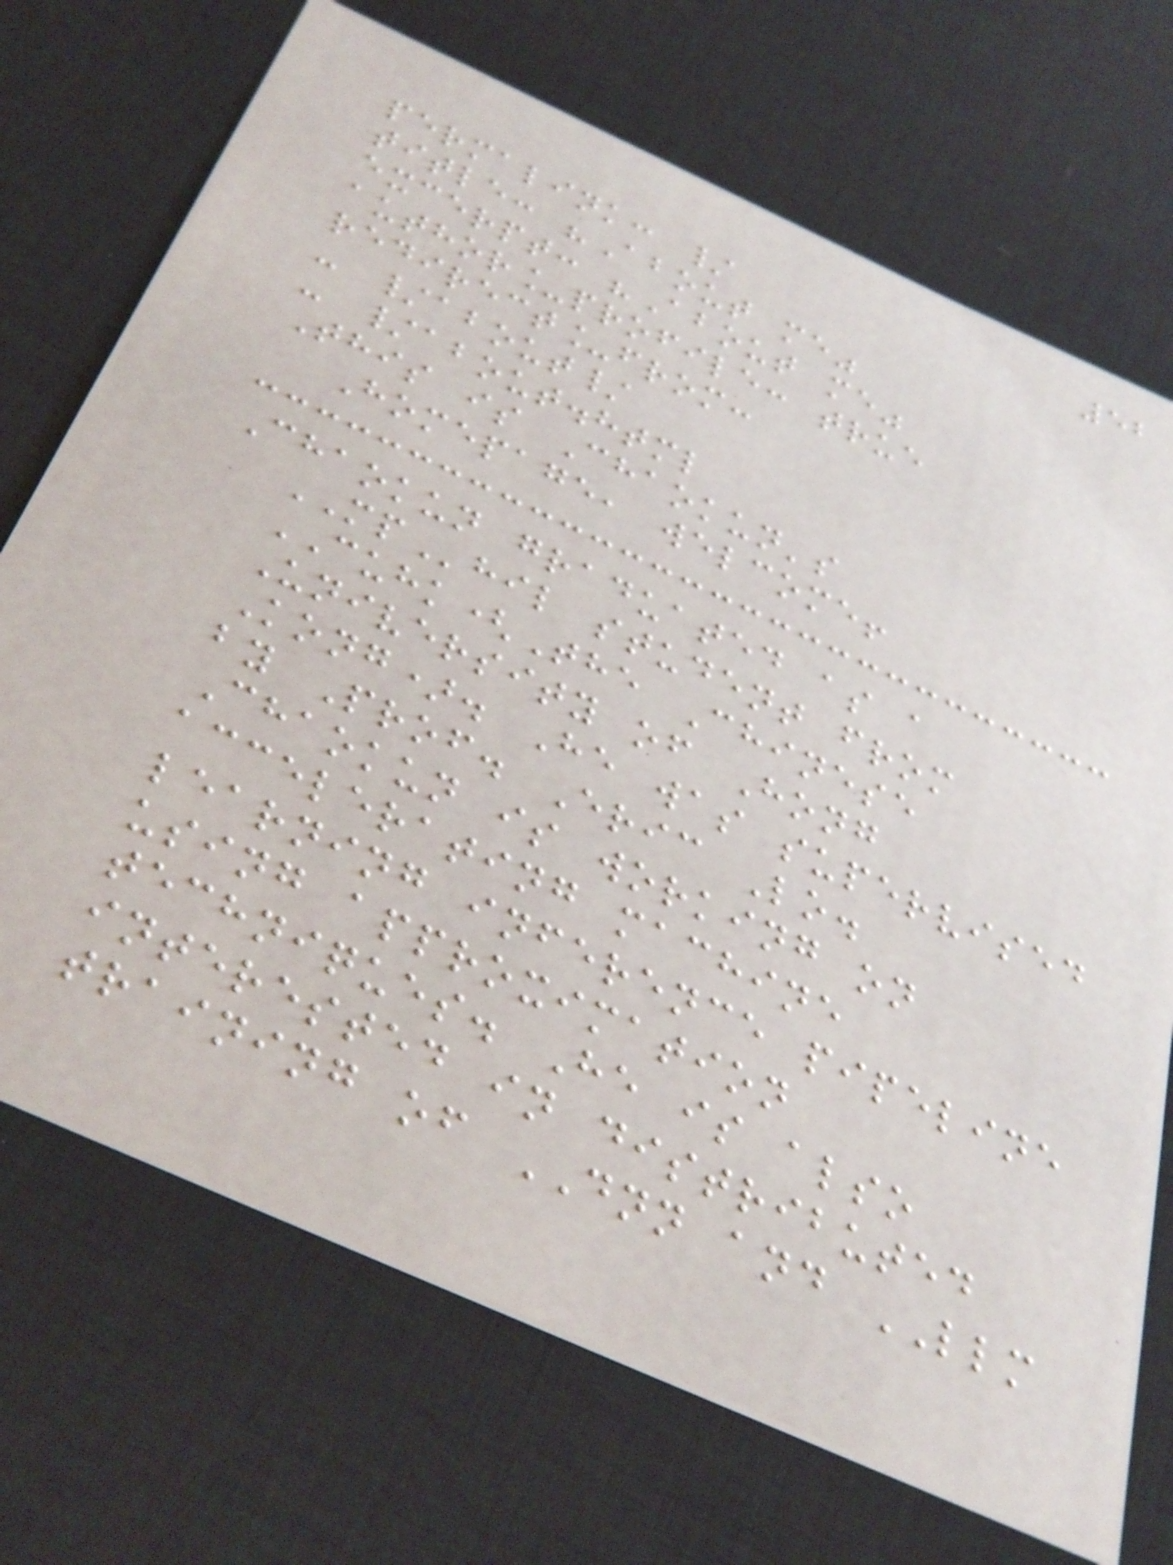52
permalink: /
title: "About me"
excerpt: "About me"
author_profile: true
redirect_from:
- /about/
- /about.html
This is Chaokun's
Homepage, welcome!
Chaokun graduated as a
MPhil student from
CUHK(The Chinese
University of Hong
Kong). He was supervised
by Prof. Eric Lo.
Chaokun is working on
accelerating machine
learning inference pipeline
using approximation
techniques. He is also
interested in distributed
training of DNN and LLM
